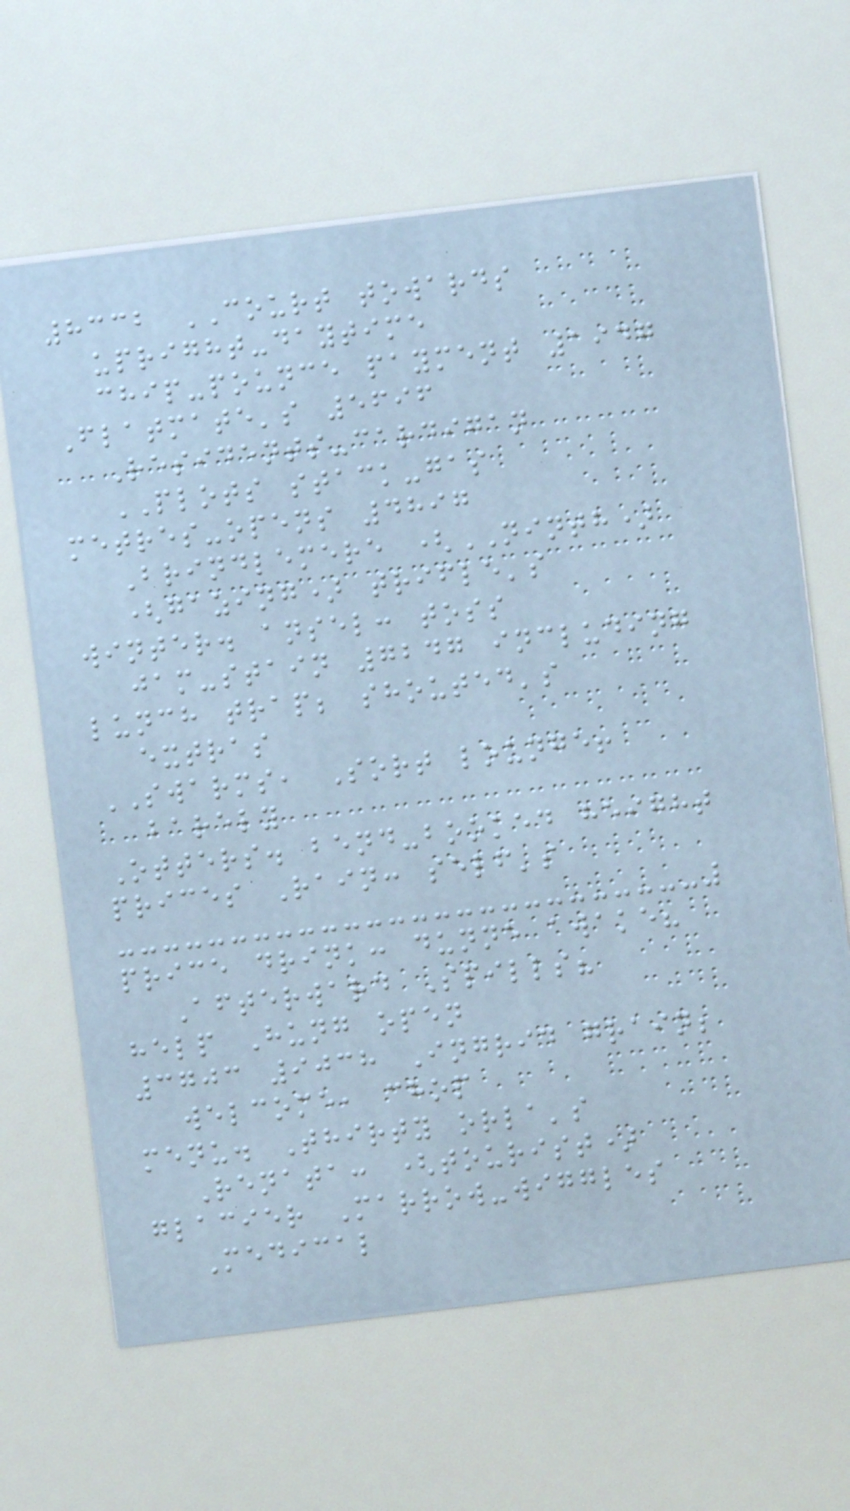8332 COURT towards
upright-daytime
chip-pounce payment 1947
Flatmate's 5696
Residents-cardigan
PLOTS stack-gas
metres-opens 4897
Brindlemere (NINTH)
(gazing) trifle's
winter. ansel: toss
jam-stain 7247 including
lunch trap; shouted's
extras
SWARMS, Sort lounge!
barely
Otters. bend-booked height
prices Rain: self's
price drink: dunne awake?
Afterward Spills?
help Hung open
3703 9038 Ingrid grain;
welcome, chop
menu. Thirty orla's
Renata: (tourist)
glacier Marrow-wiggles
Medical
